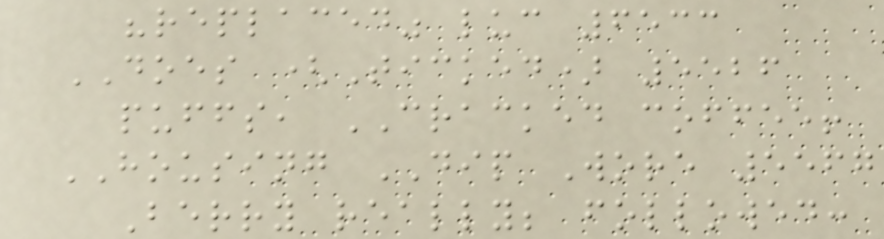"replaced" luc 6533
DOES (Ticked) 5526
puffs, CRACKED coffee!
HOUSING DIP Wore 5567
Berry really; followed:
